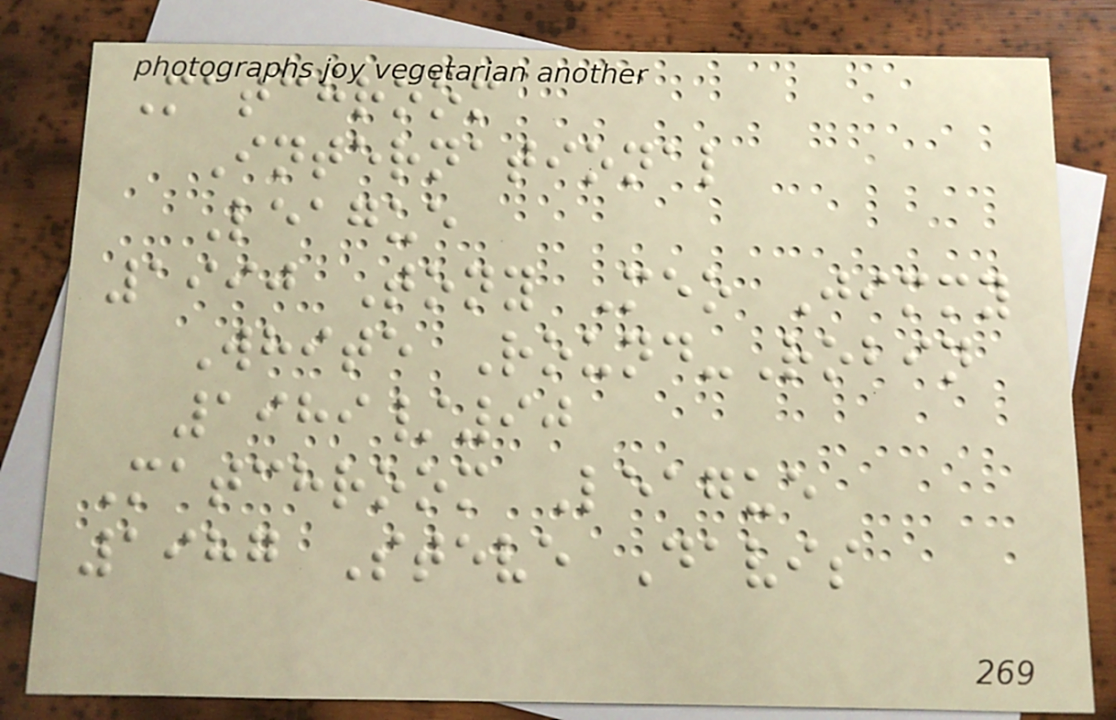Matchroom
International
League
1990 Tony Meo Jimmy
White Round-Robin
1989/90
Matchroom League
1987 Steve Davis
